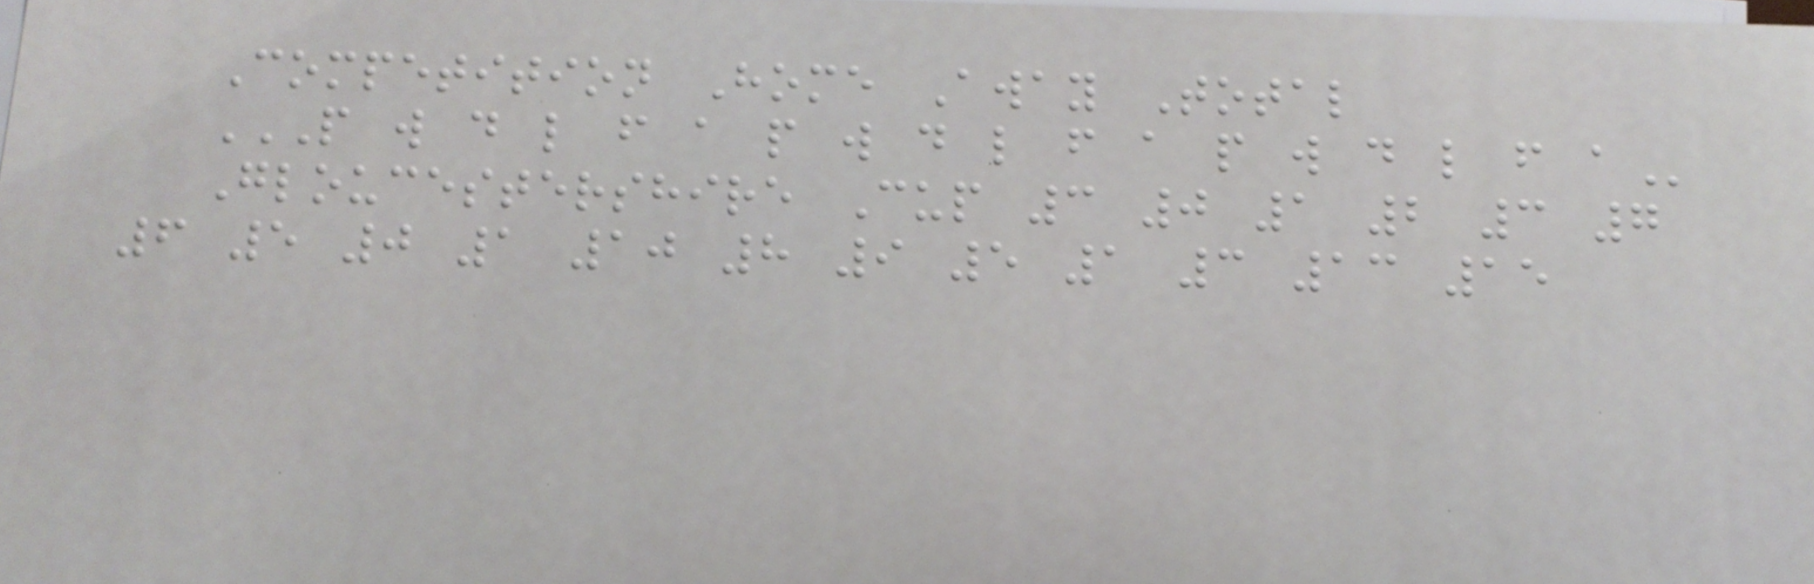Competition Home Away Total
P W D L F A P W D L F A P W D L F A
Gloucestershire Cup 3 0 1 2 3 7
6 5 0 1 10 8 9 5 1 3 13 15
